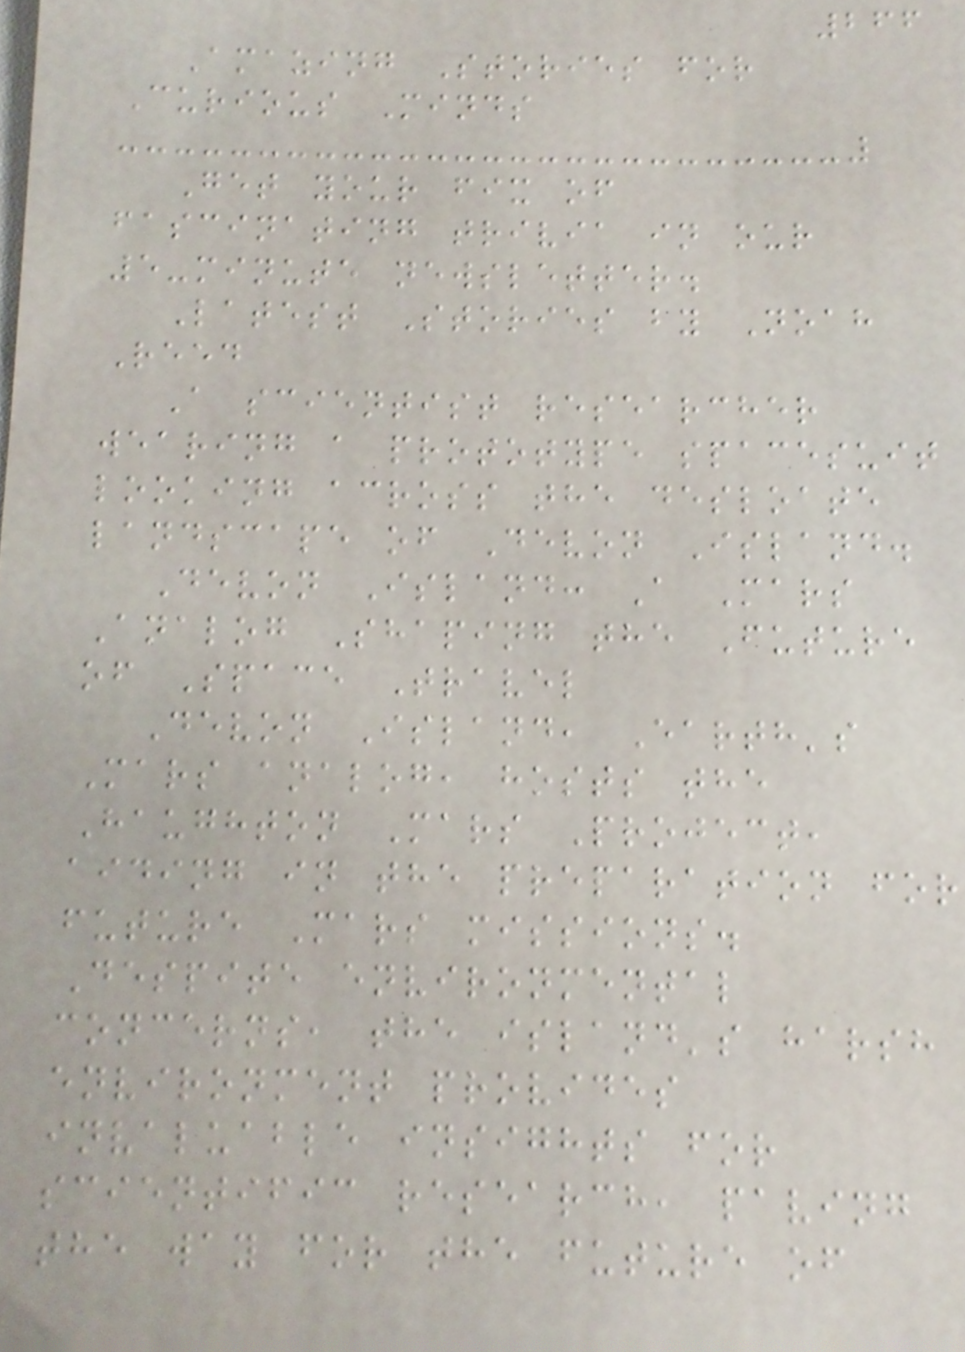266
Amazing Stories for
Curious Minds
Get your fix of
fascinating trivia in our
5-minute newsletter.
Latest Stories by Noah
Reed
A scientist researcher
wearing a prototype spacesuit
looking across the desloate
landscape of Devon Island.
Devon Island: A Mars
Analog Shaping the Future
of Space Travel
Devon Island, Earth's
Mars analog, hosts the
Haughton Mars Project,
aiding in the preparation for
future Mars missions.
Despite environmental
concerns, the island's harsh
environment provides
invaluable insights for
scientific research, paving
the way for the future of
